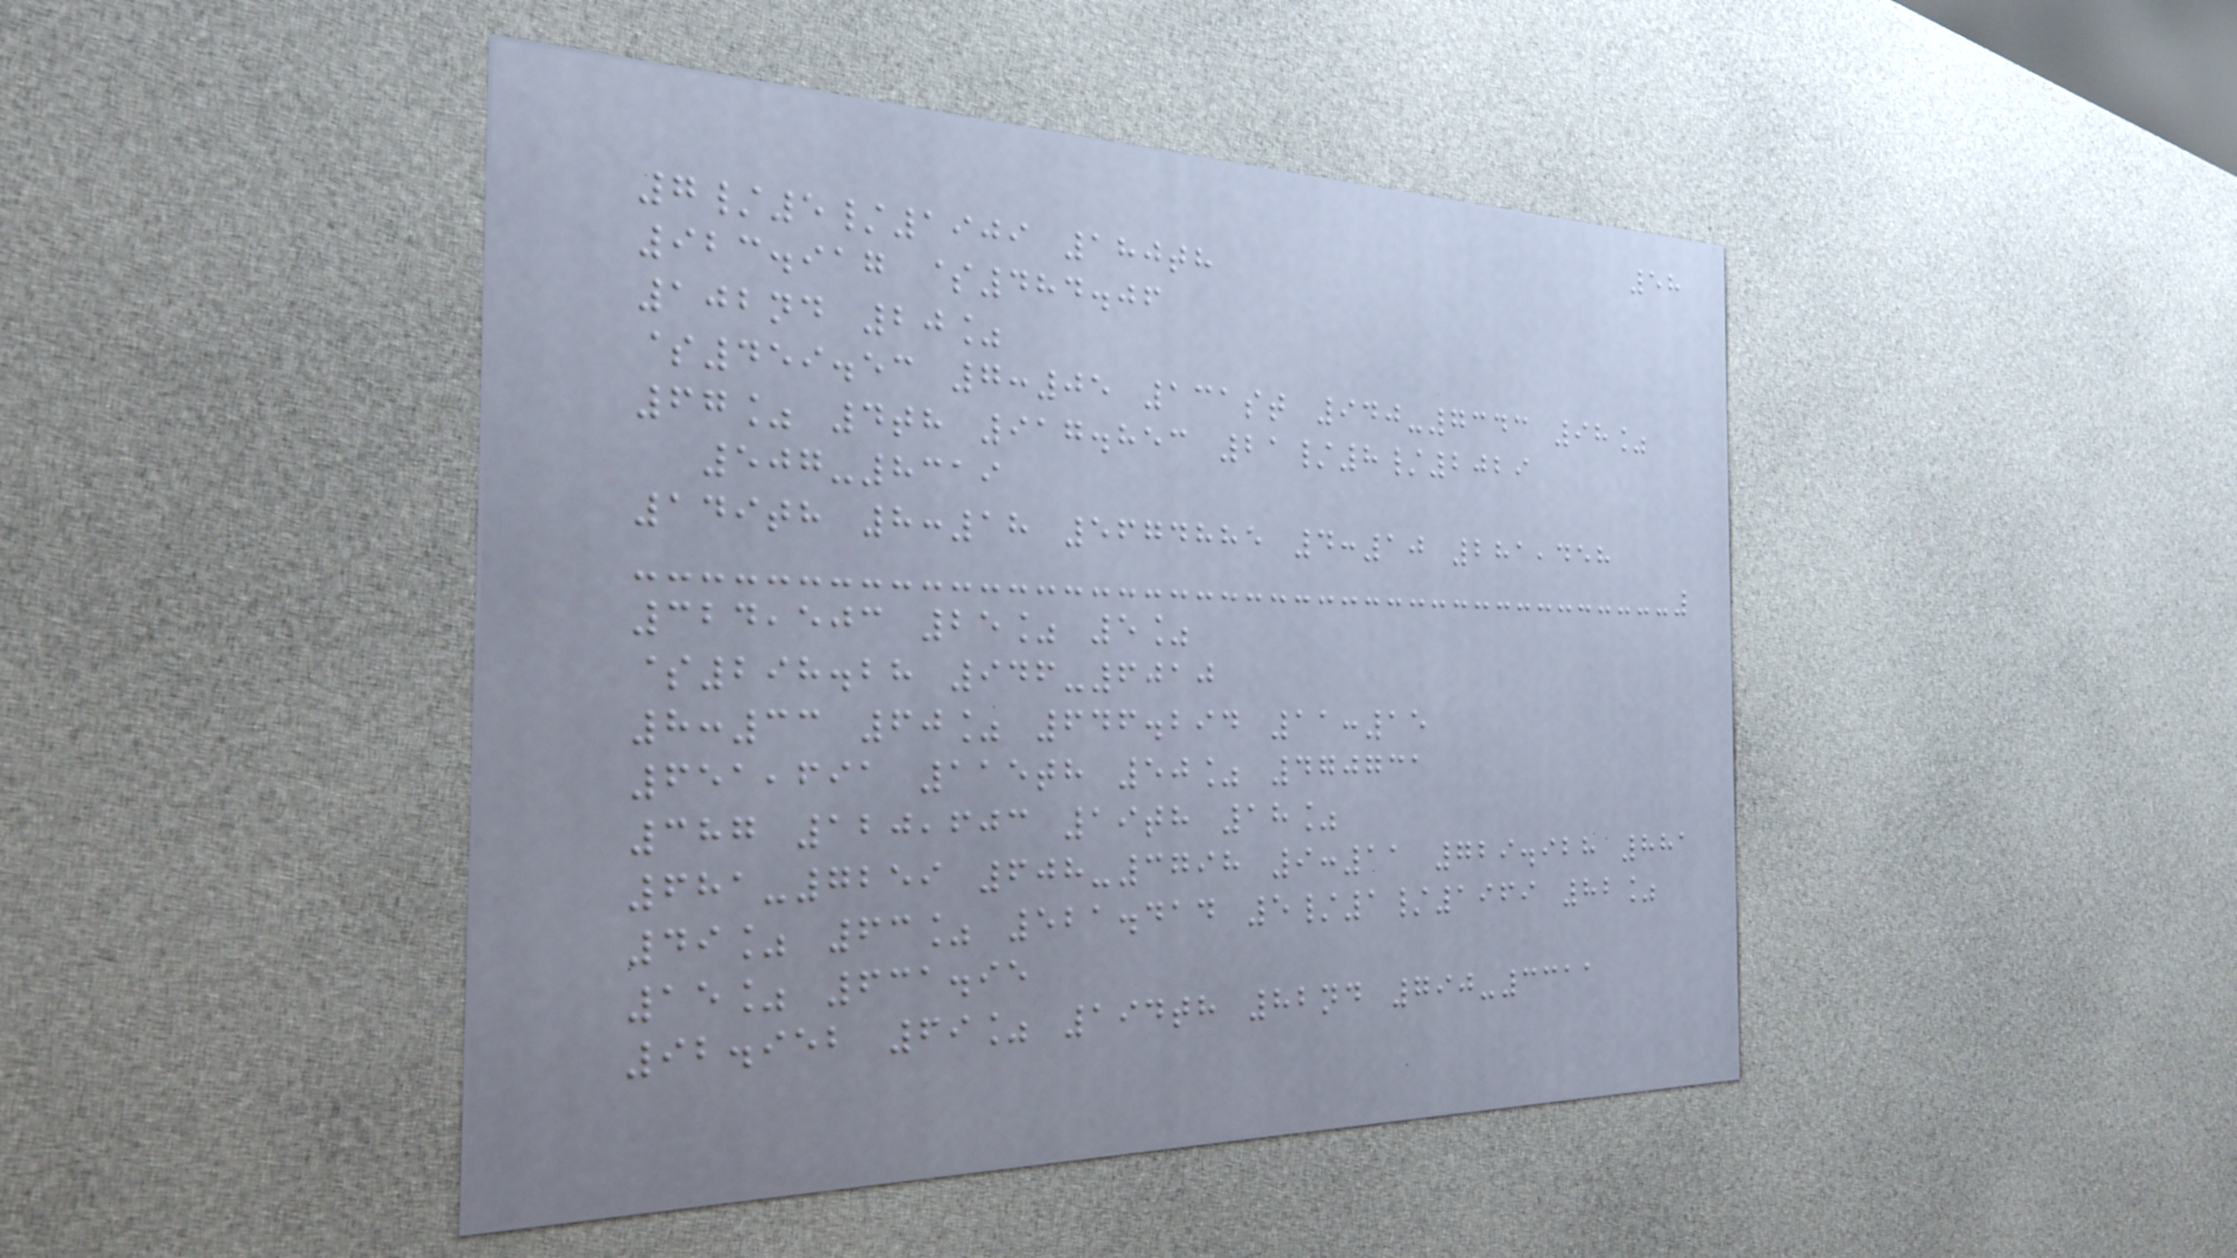58
7/5/1909 180th
923.917 $484.06
102nd 20%
$459.53 7:05 131st 940-7343 98%
67% 4th 917.853 21/8/2029
507-8319
149th 8:18 5674885 4:10 281,458
324,503 25% 5%
$298.28 946-6010
8:33 60% 646.294 11:15
651,691 115th 50% 470731
387 120,603 19th 18%
681-7259 608-3798 9:11 729.928 881
49% 63% 521.414 5/1/1969 82%
15% 631.95
92.952 69% 194th 82nd 790-3311
